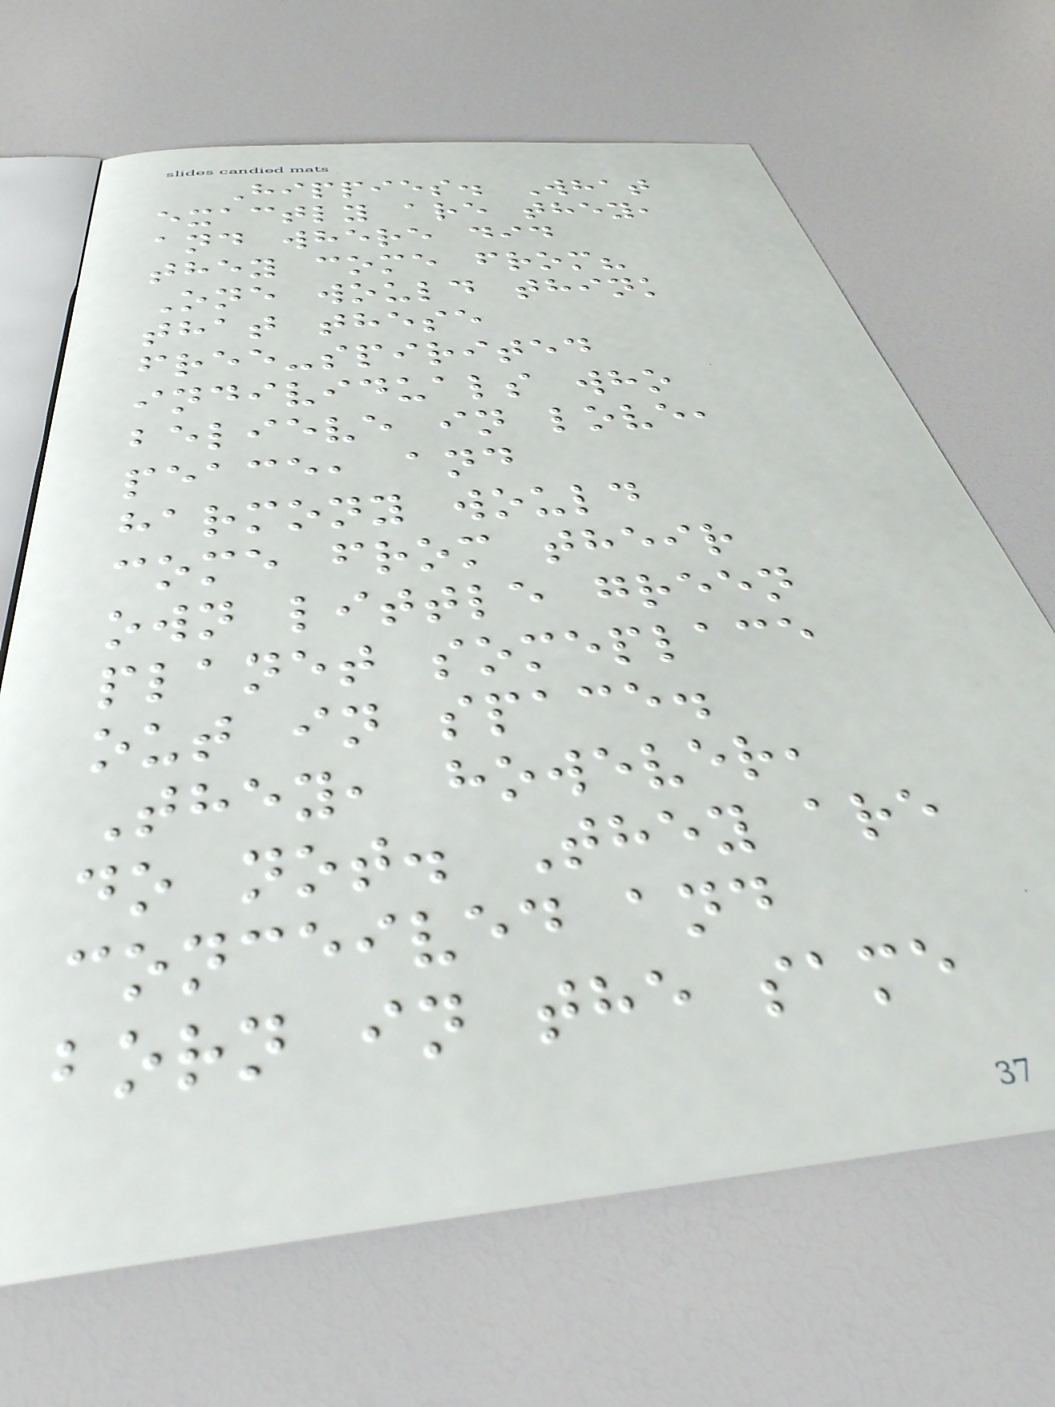Hippies. What
exactly are they,
and where did
they come from?
One would think
that these
free-spirited
individuals who
believe in love,
peace, and
harmony would
come from their
own little green
planet someplace
out in space.
They, however,
do not. They are
conceived and
born in the same
